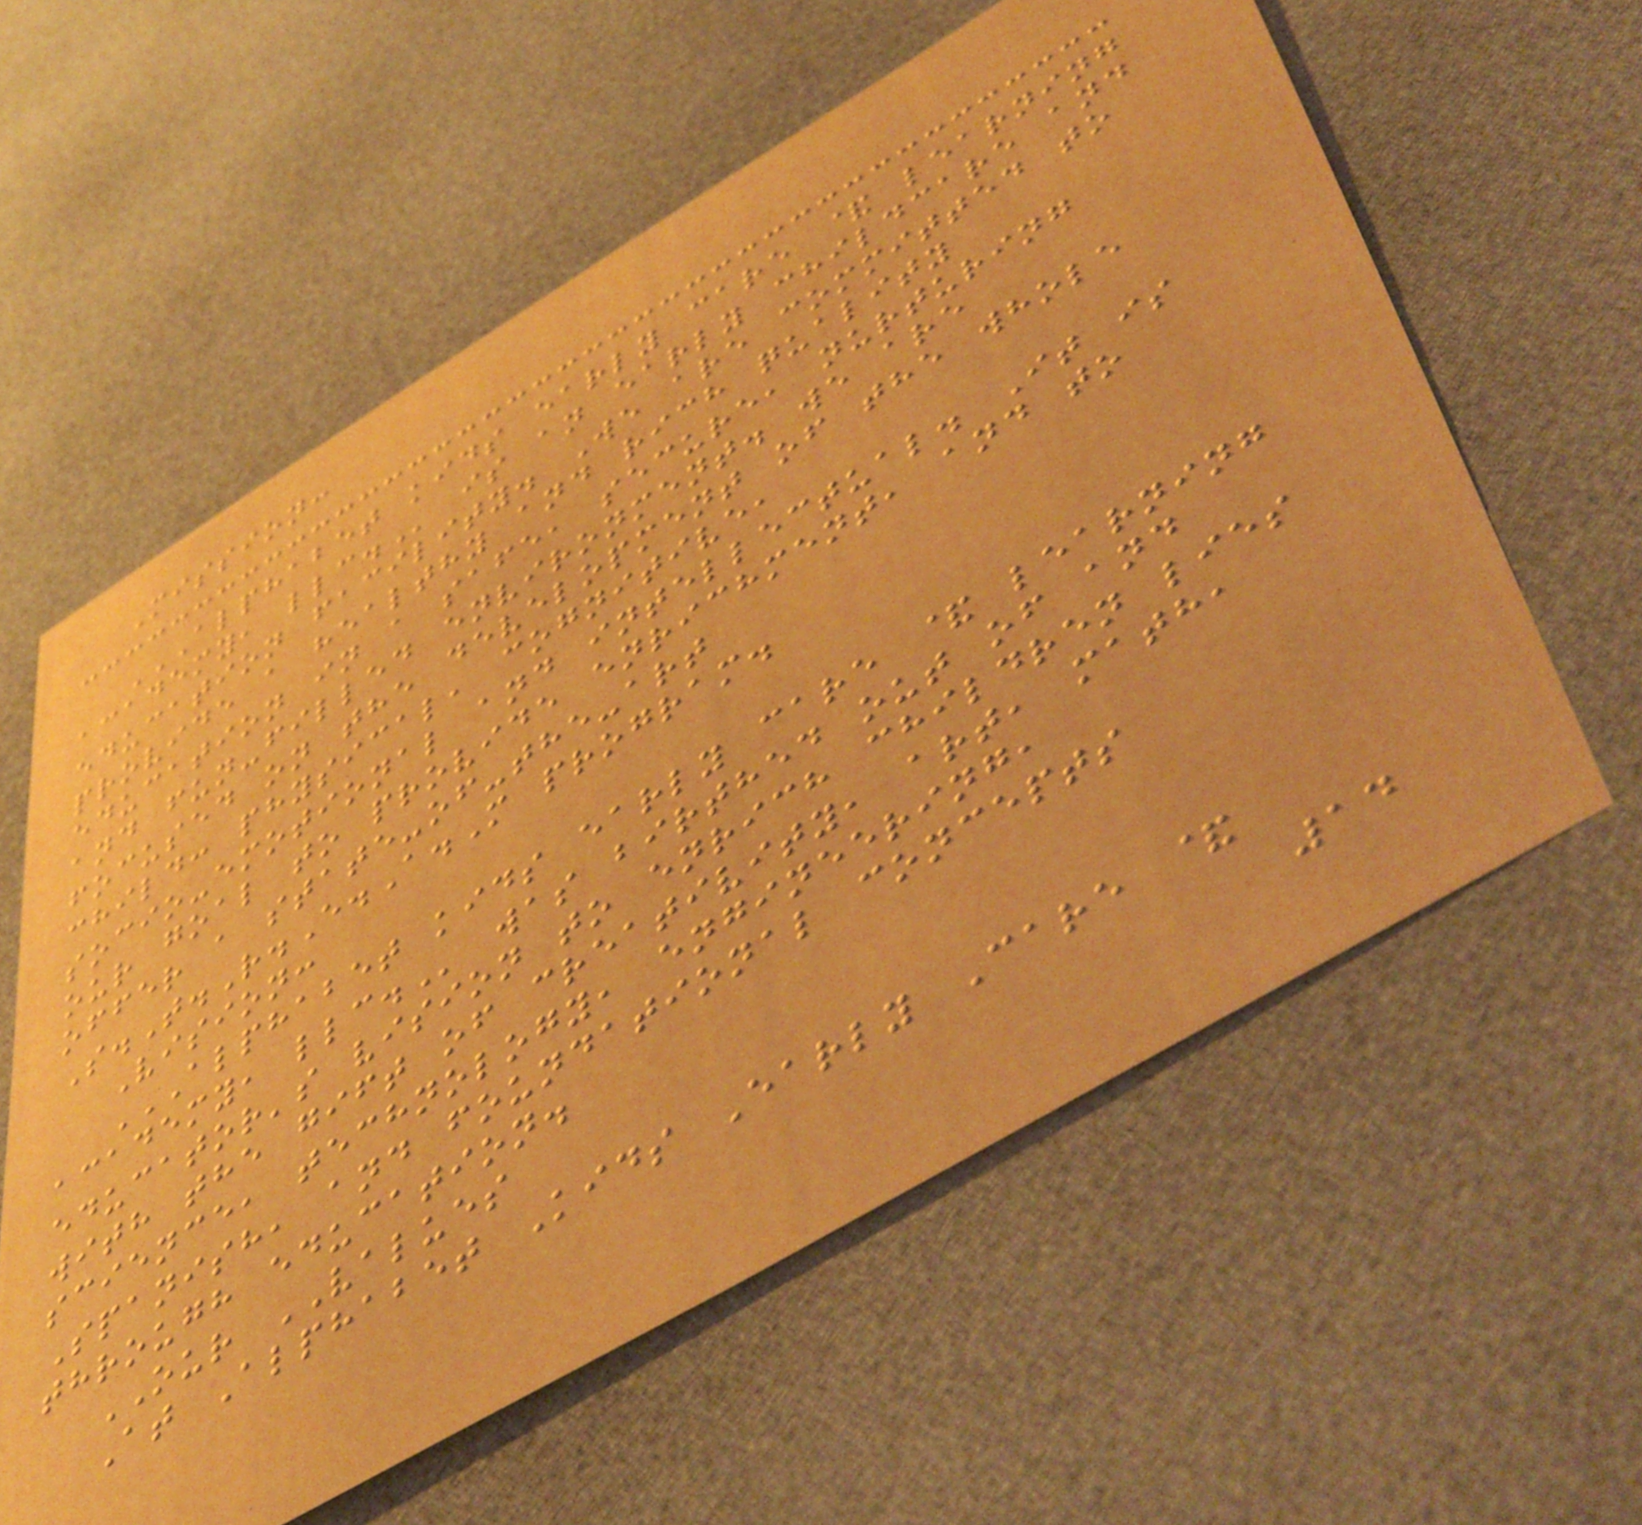Mission:
ALPHABET KIDS EARLY CARE & LEARNING
ACADEMY, LLC. is an early childcare and
education facility. We are committed to
provide a healthy and rich quality
education in a safe, secure, nurturing
and fun-filled environment. we are
focused on the development of the whole
child: physical, cognitive,
socio-emotional and intellectual. It is
our goal to provide enrichment, and to
offer a state-of-the-art
S.T.R.E.A.M program.
Vision:
ALPHABET KIDS EARLY CARE & LEARNING
ACADEMY, LLC. was birthed out of and
educator's vision to enrich children lies
with the gift of creativity, art, math,
science, technology, engineering,
Spanish, and foundational concepts
through education.
OUR VALUES
At Alphabet Kids Early Care &
14
